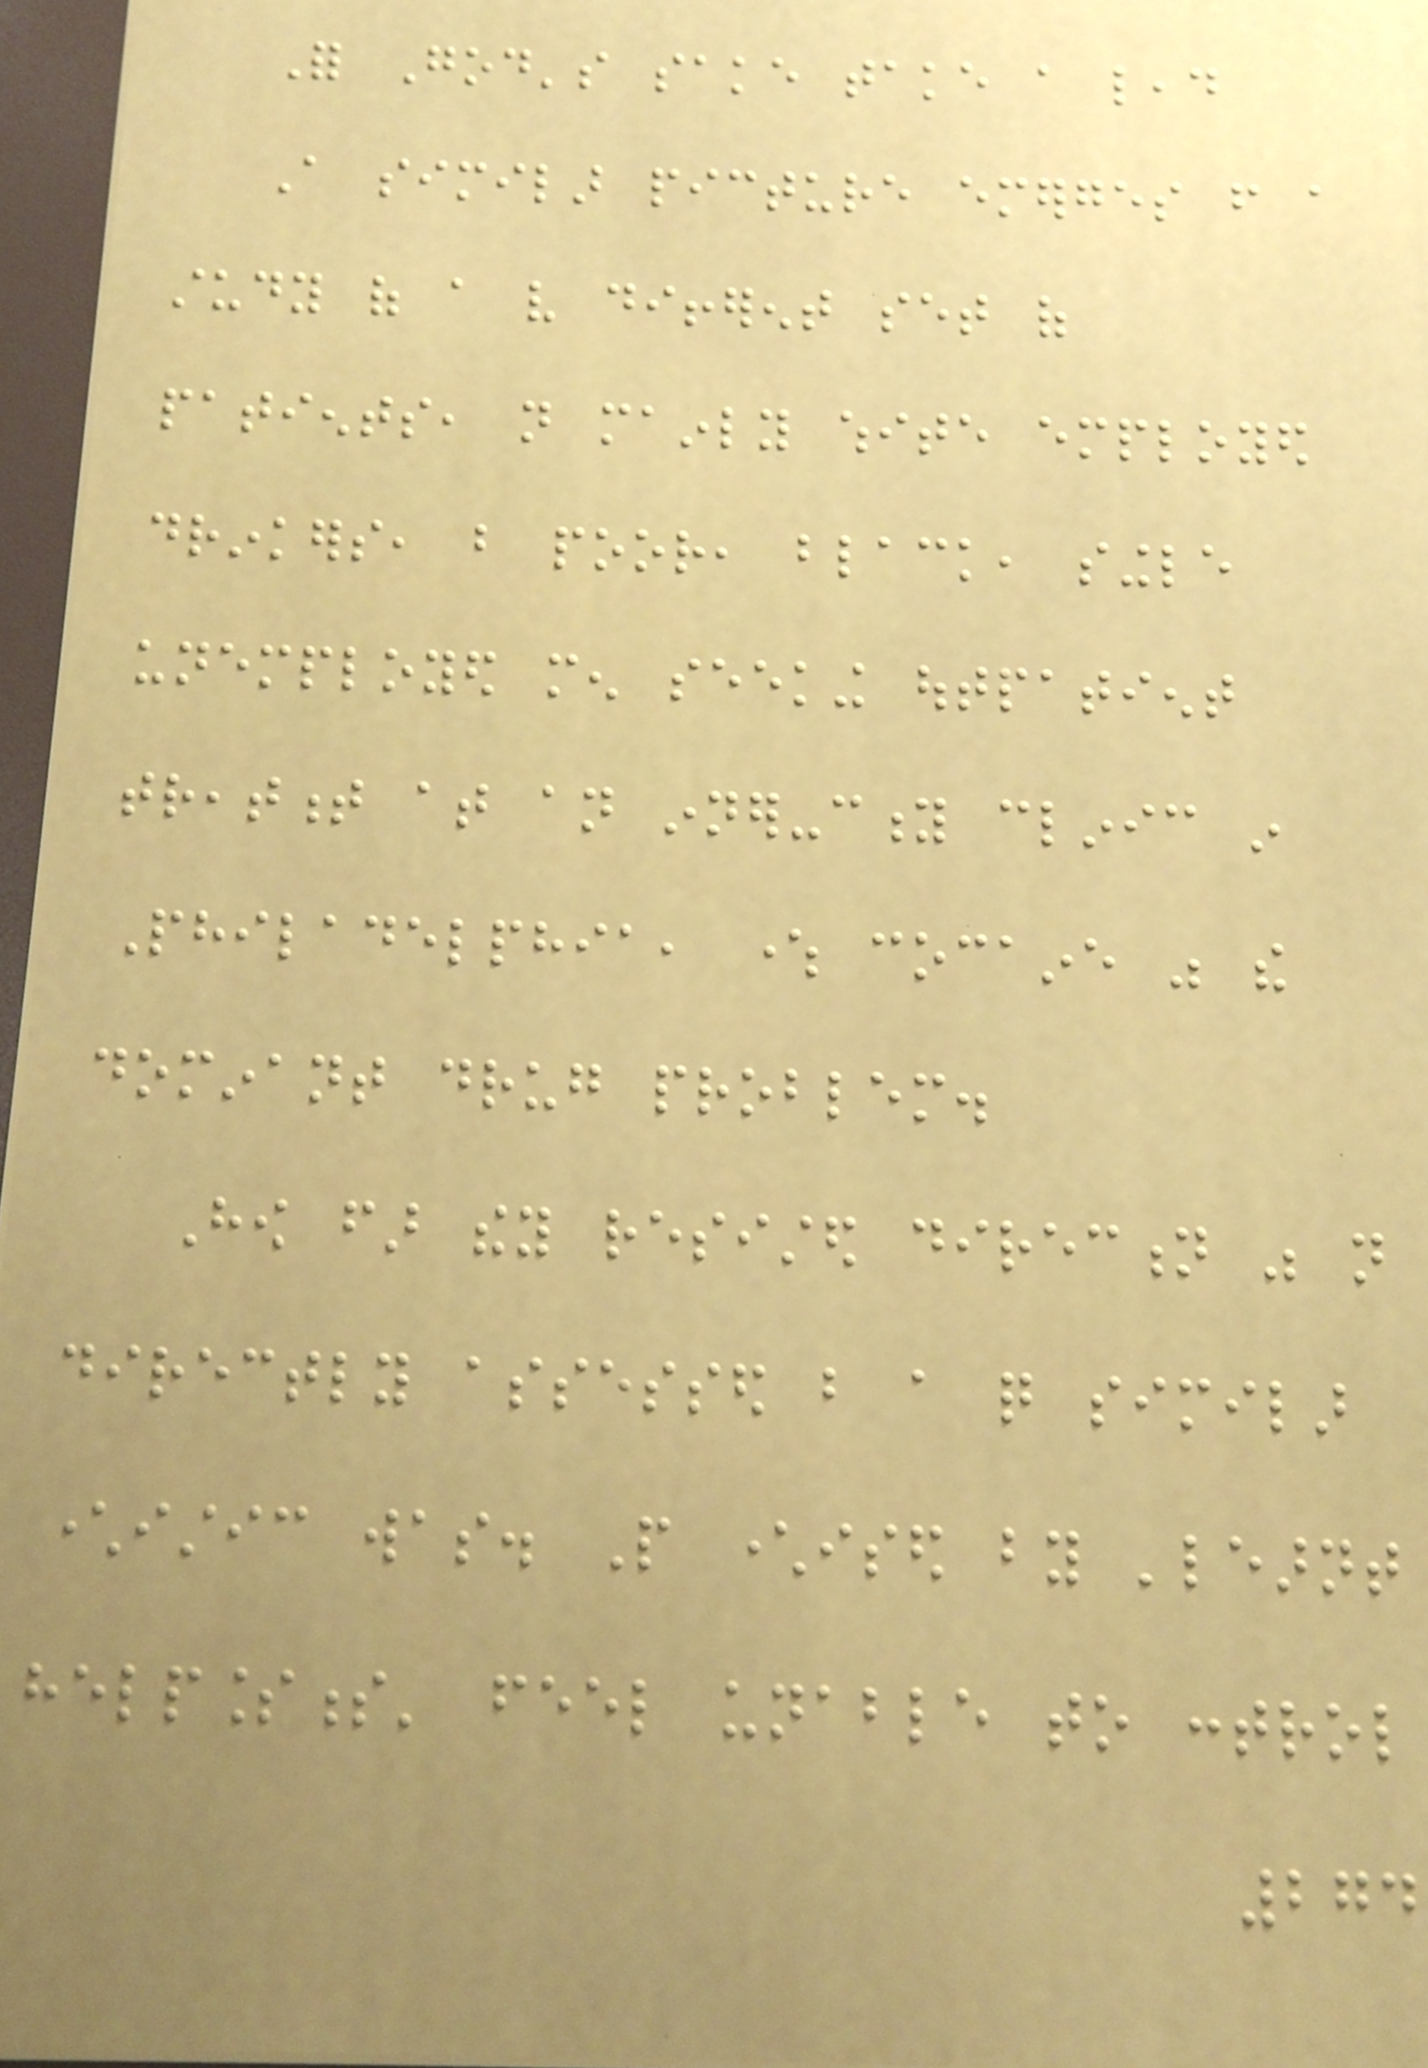For God's sake take a lead
A similar picture emerges from a
study of a very different set of
patients, not mainly white employed
drinkers, but poor, black, single
unemployed men seeking outpatient
treatment at an inner-city clinic in
Philadelphia, where cocaine was the
dominant drug problem.
How far they resisted direction was not
directly assessed but a quite similar
characteristic was. People characterised by 'learnt
helplessness' feel unable to control
274
